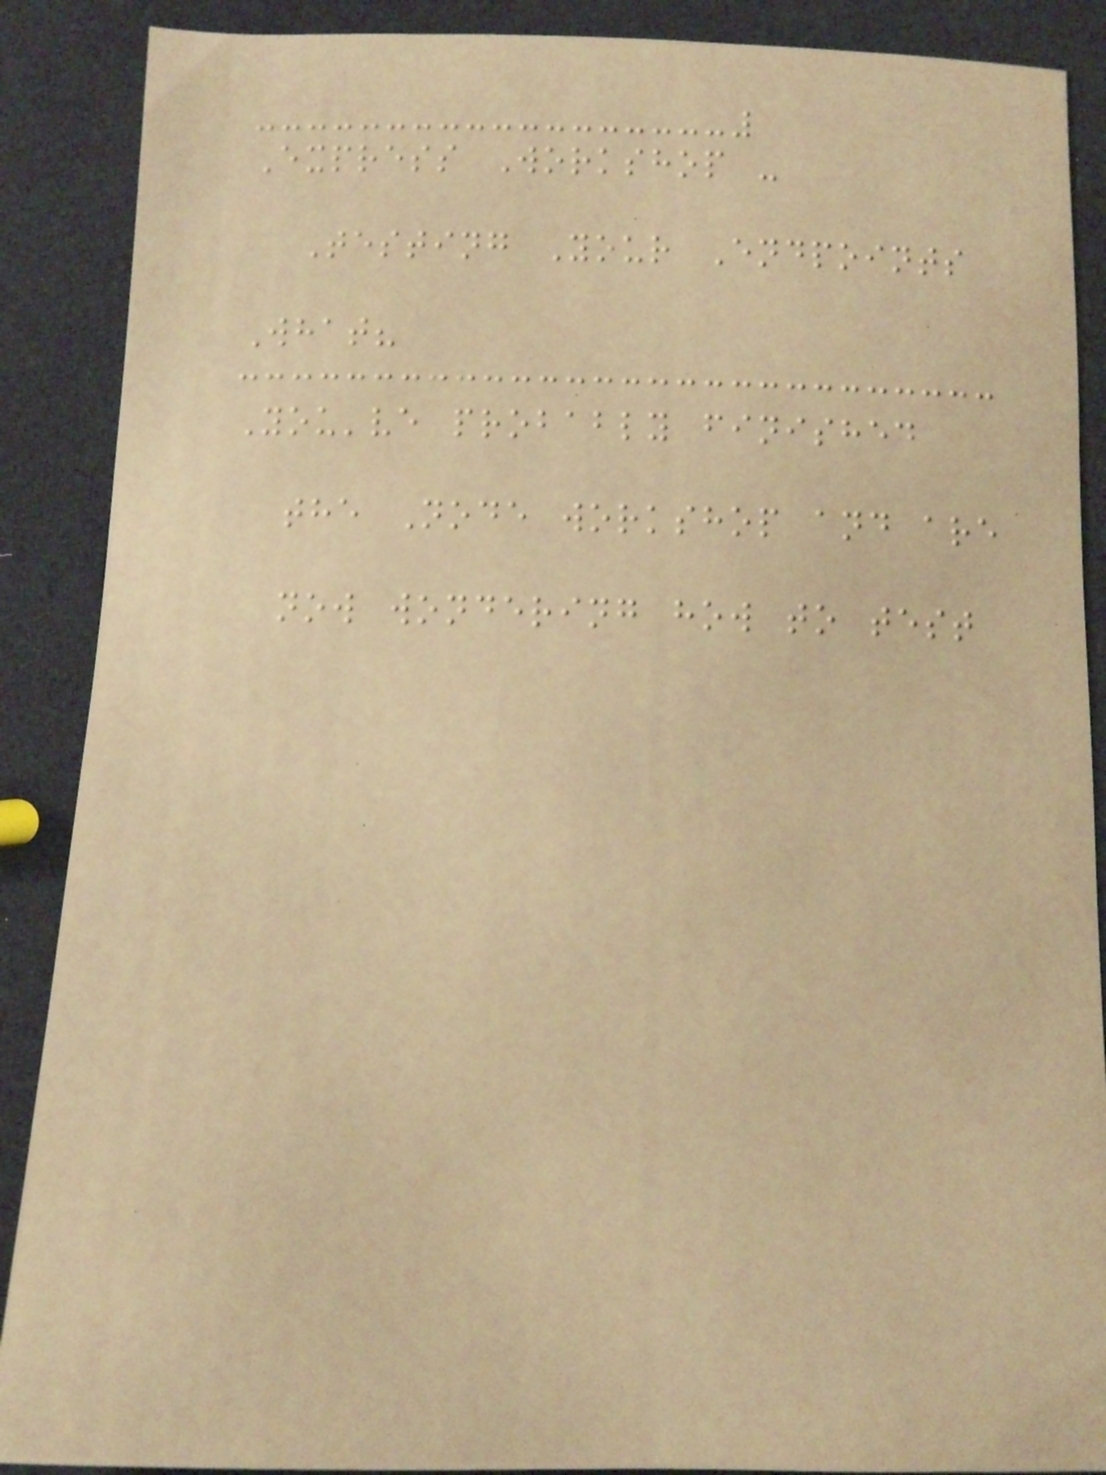Express Workshop -
Testing Your Endpoints
What?
You've probably finished
the Node workshop and are
now wondering how to test
